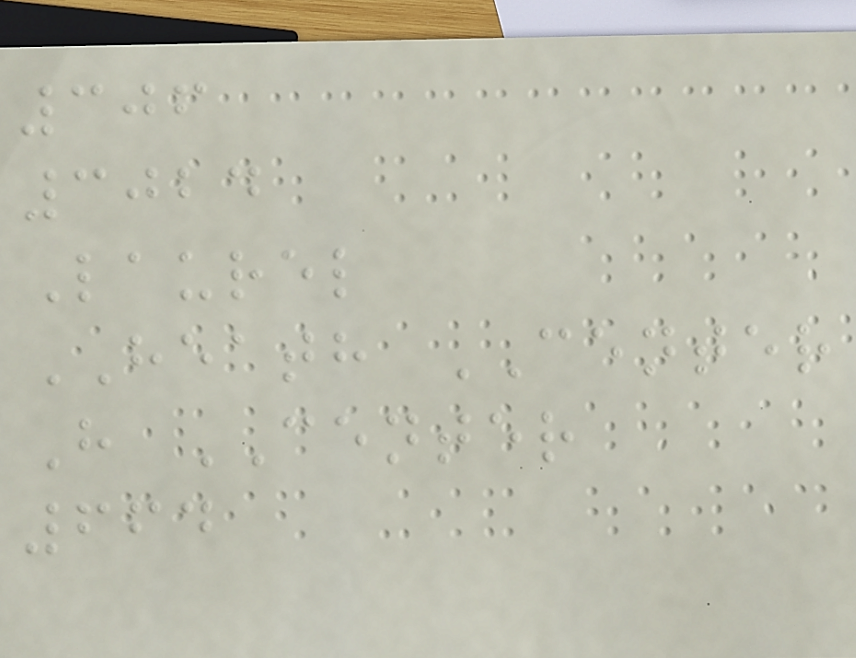306
3024
Laurel
HEATH CENTER
H CENTER
664
